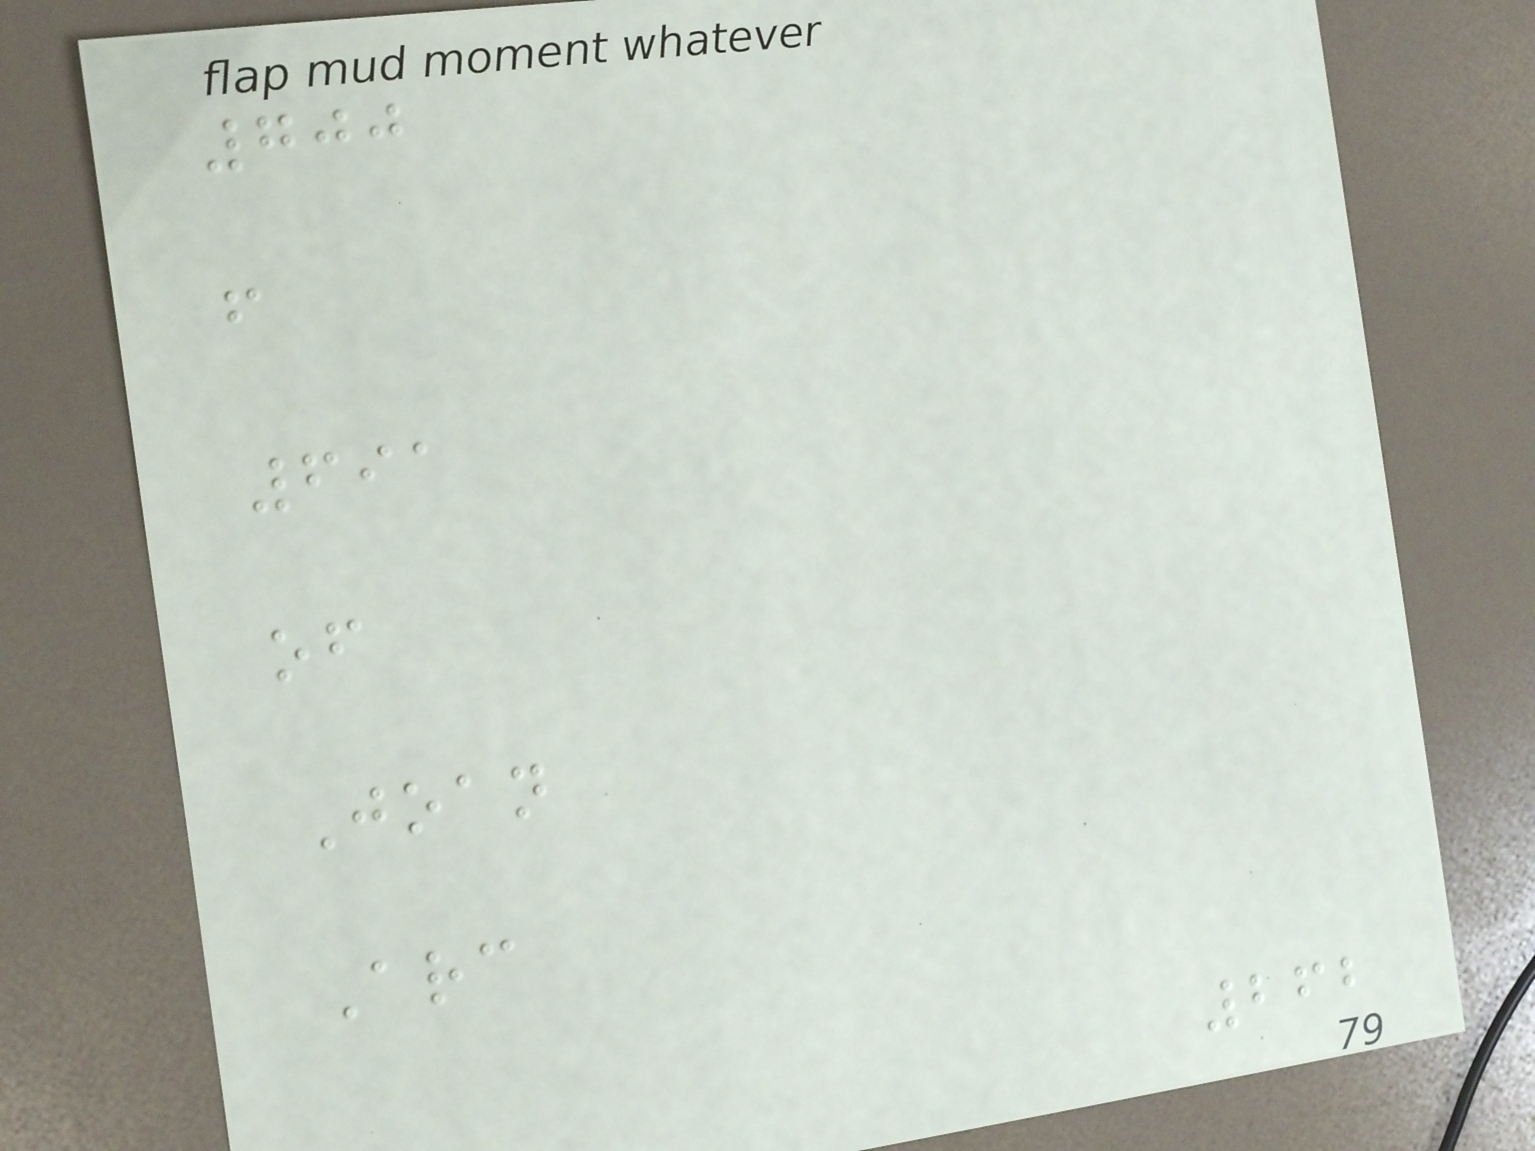700
f
691
of
Joan
Arc
262
